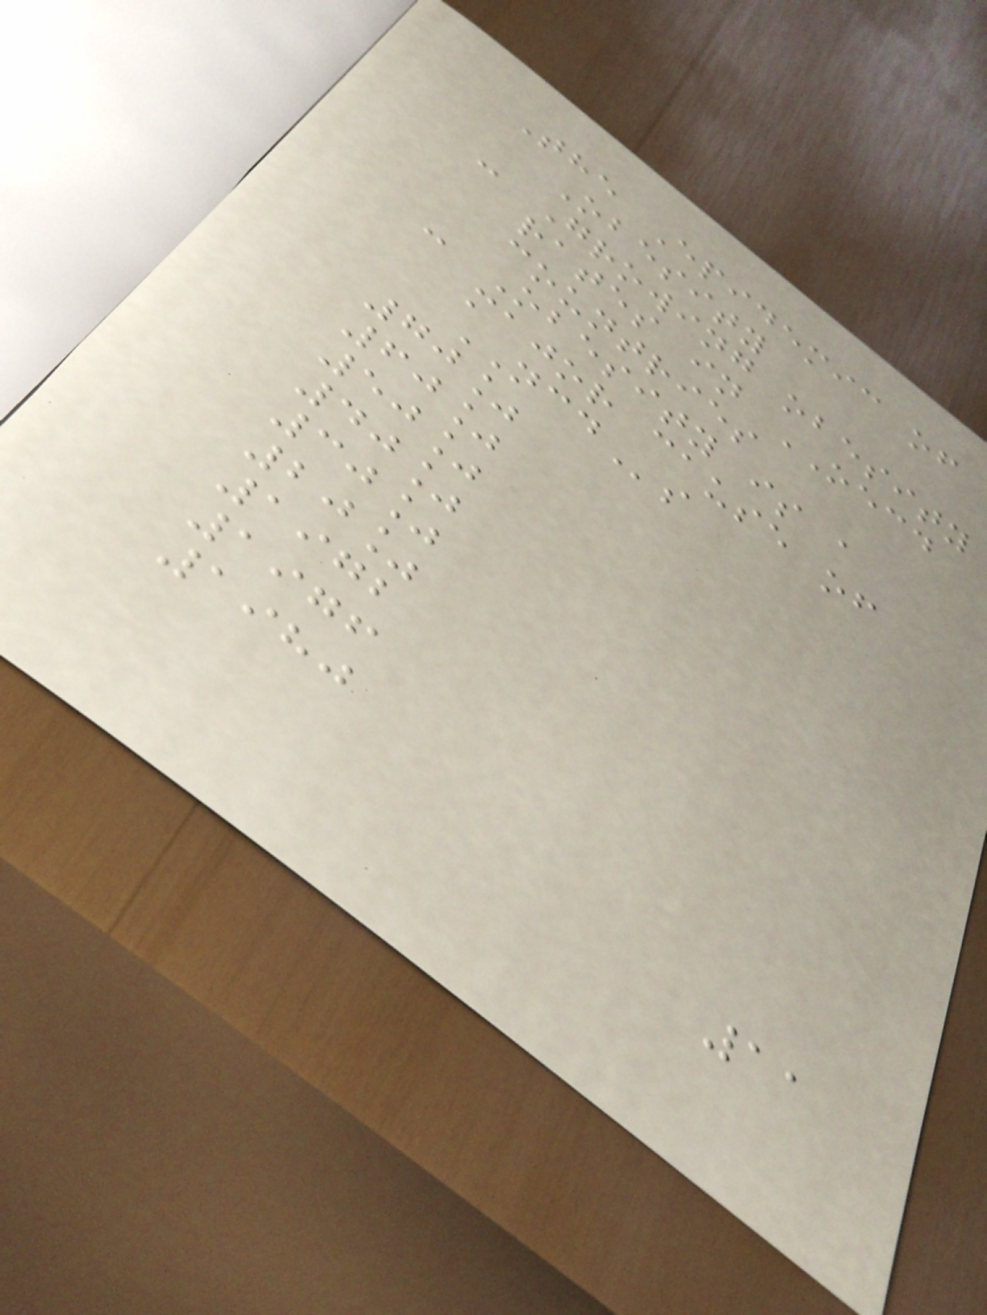The Epidemic of
Obesity
- Growing obesity
rates in OECD
countries
- Obesity is a
major cause of
NCDs
70%
60%
50%
40%
30%
20%
1972
1976
1980
11
